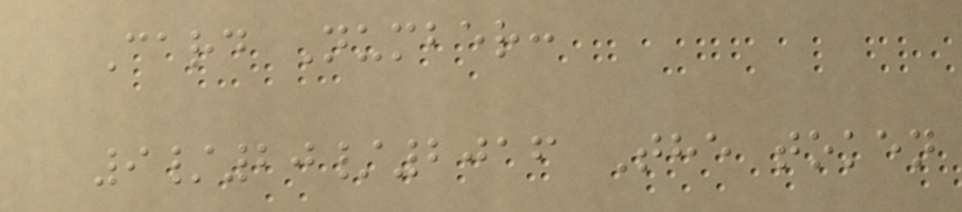Card Number:
9/20/2016 The token
